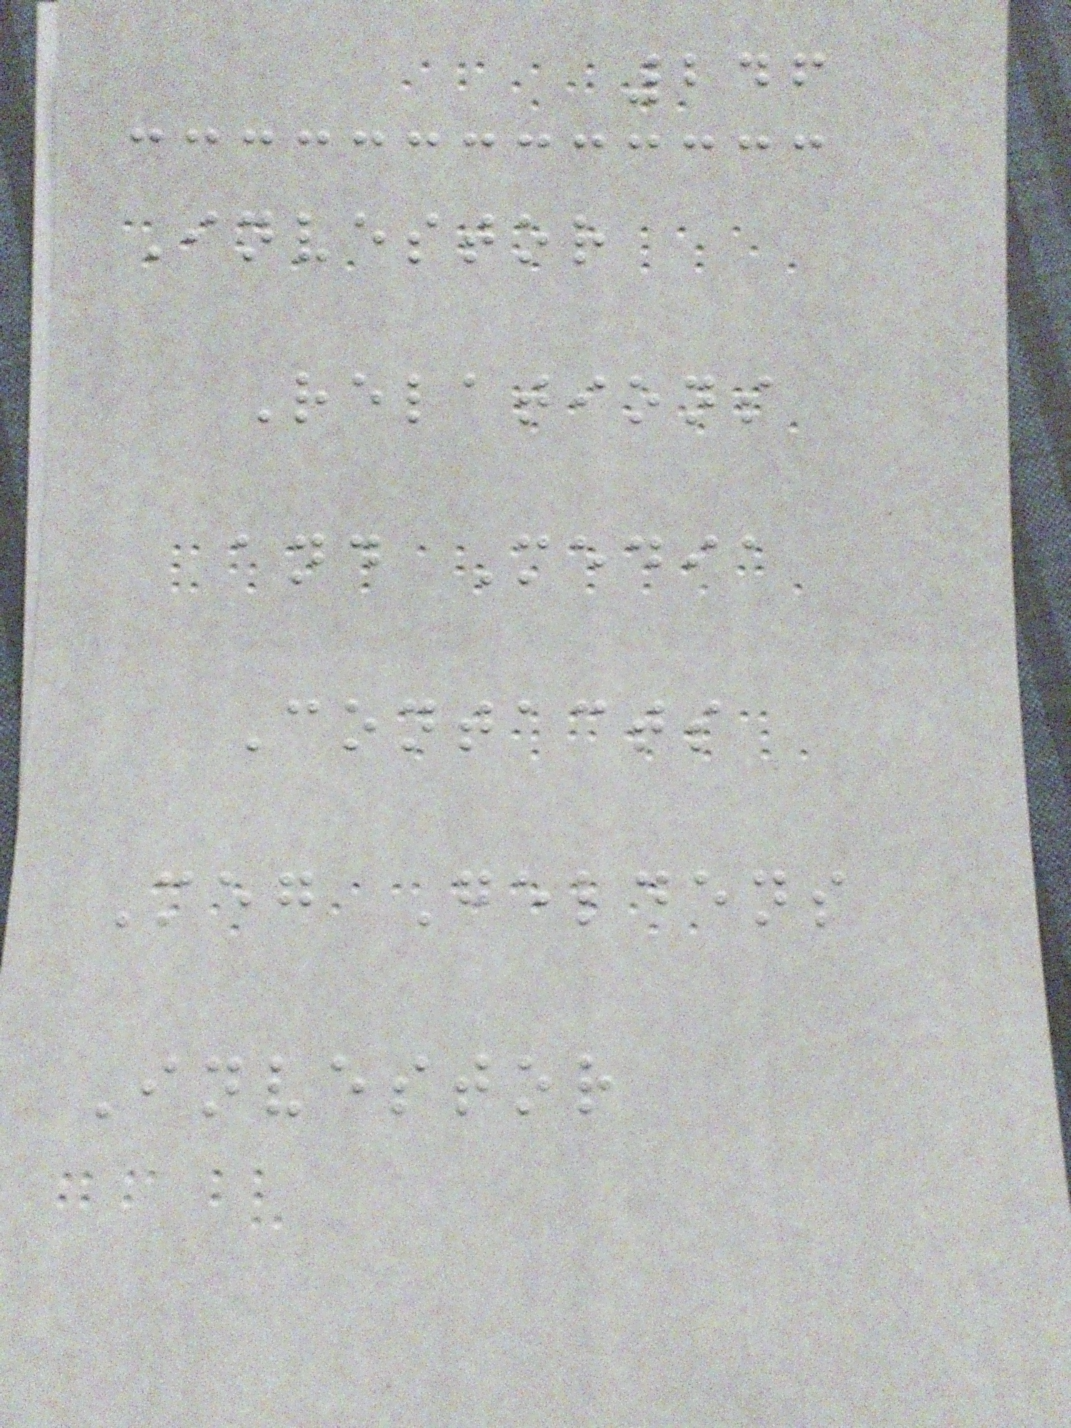246
Investor
Relations
and Media
Contacts
Meg Geldens
Investor
